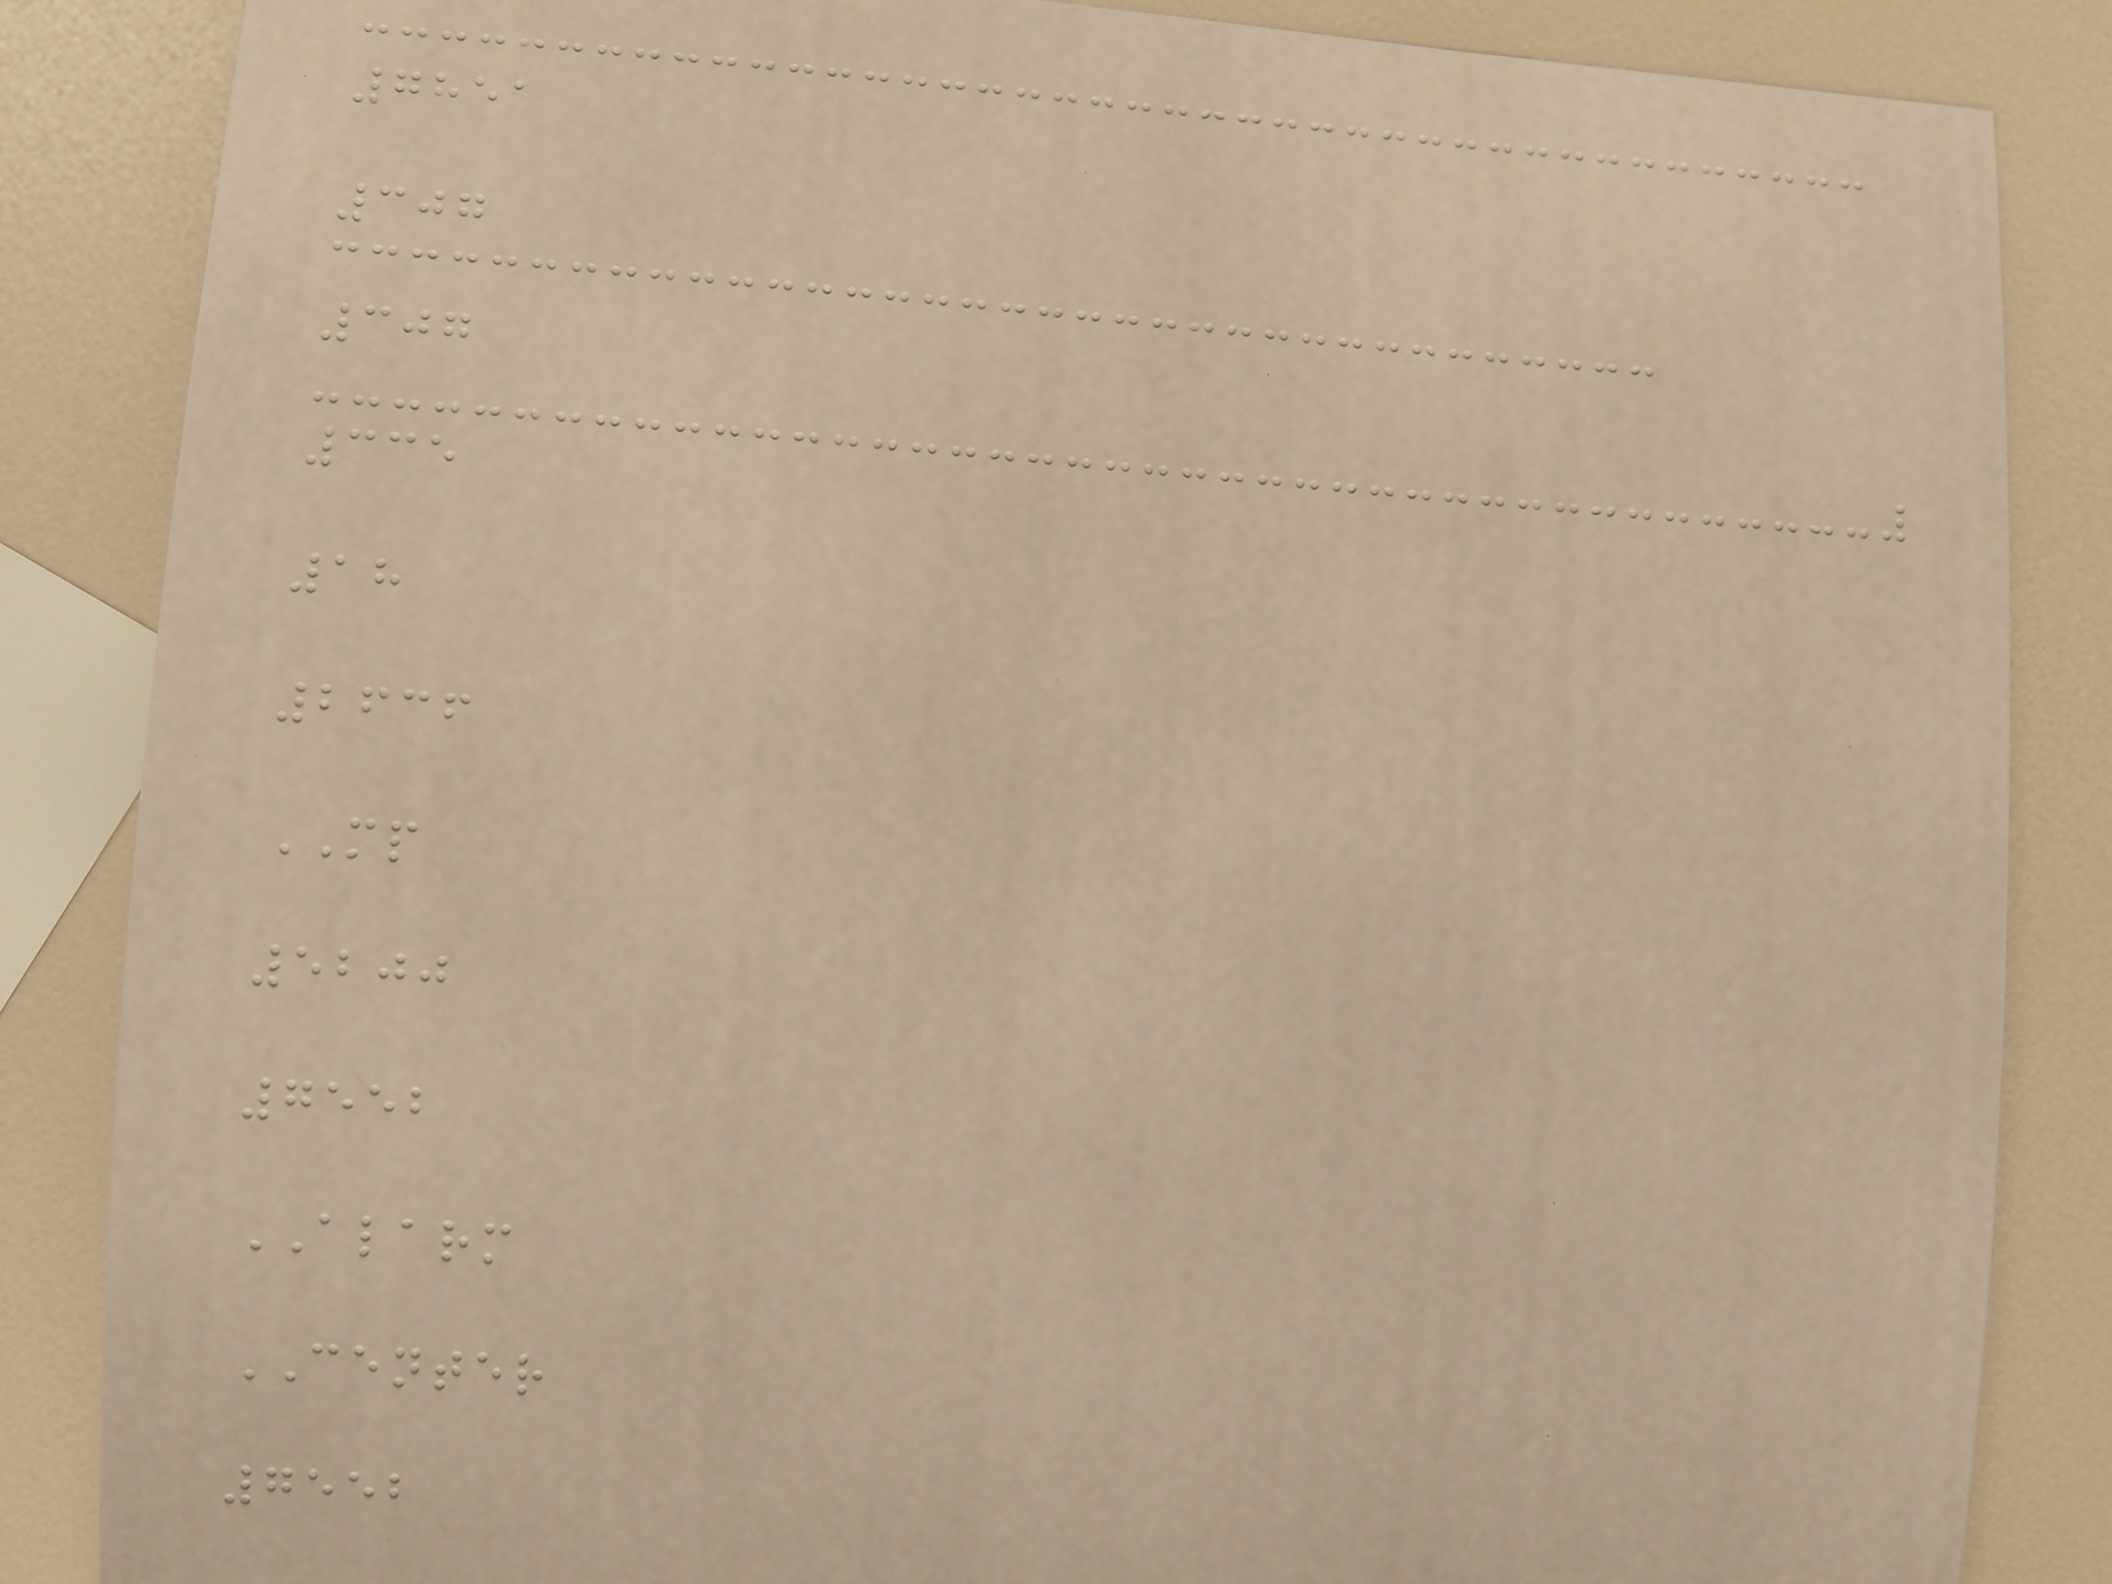7851
307
307
335
18
2636
MP
5200
7552
ALARM
CENTER
7552
